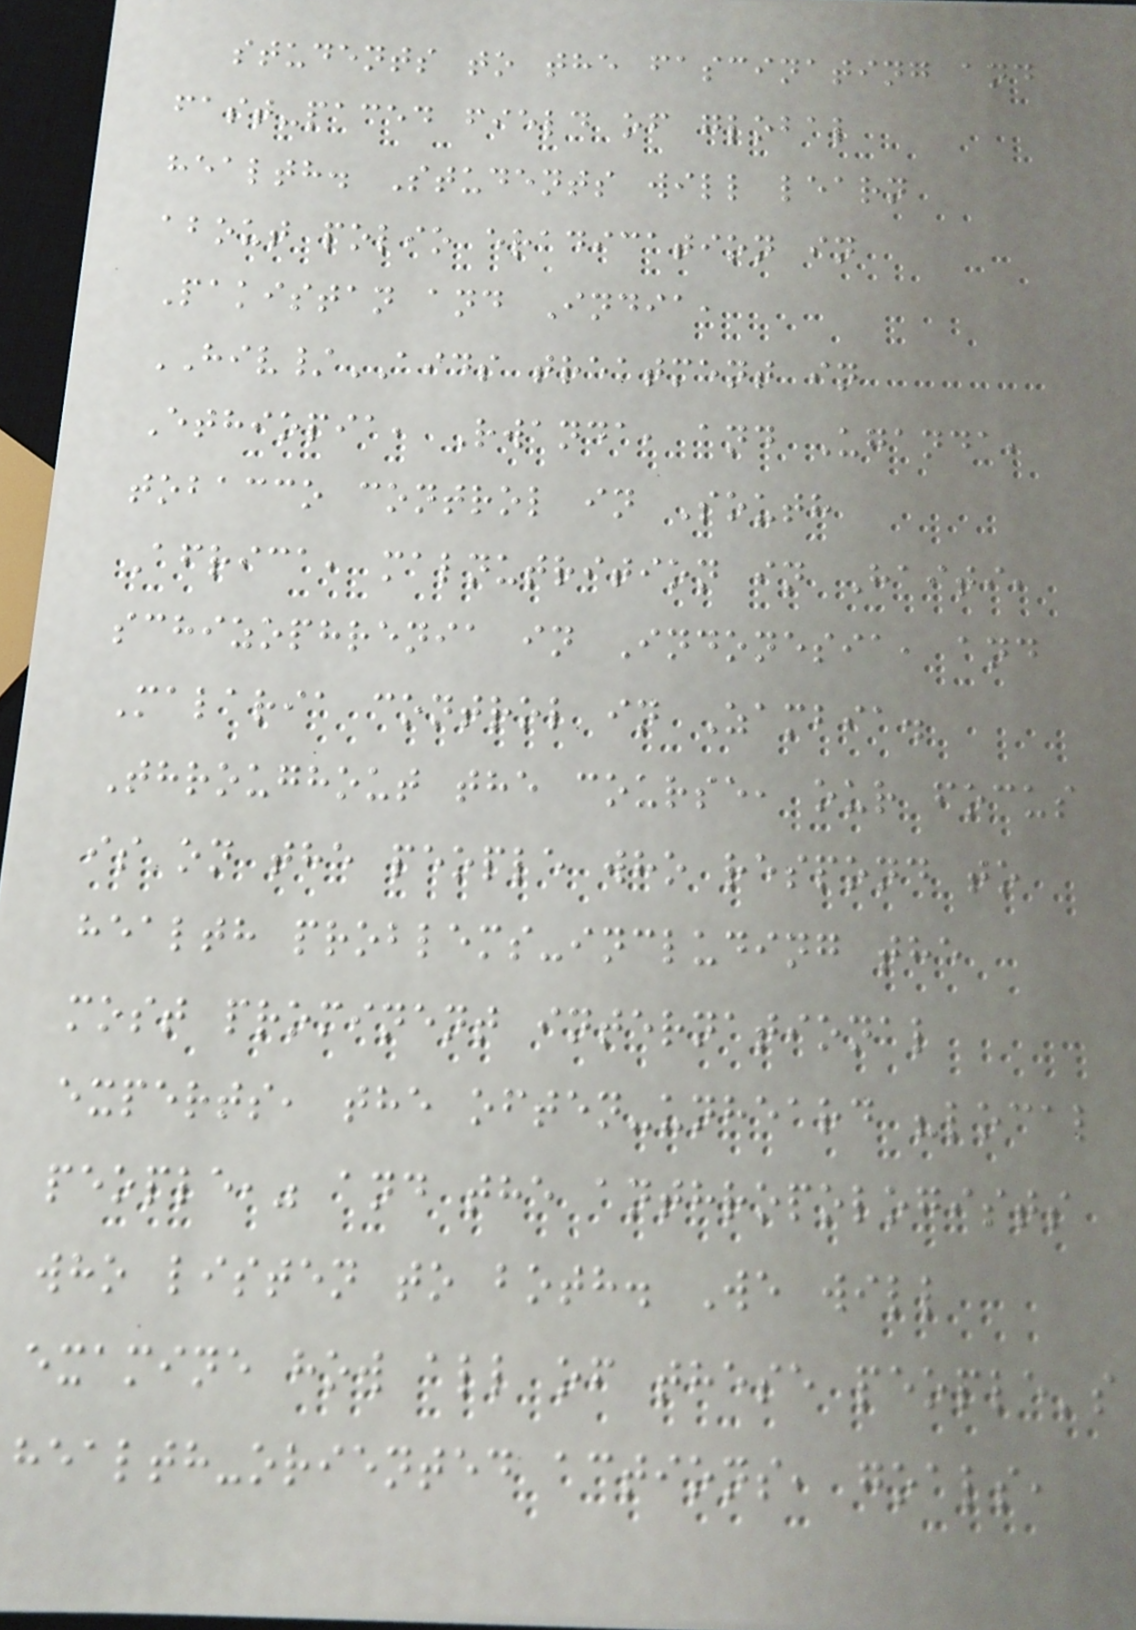students to the fascinating and
fast-paced field of global
health. Students will learn
about polio eradication in
Pakistan and India,
HIV/AIDS treatment in
Ethiopia, Rwanda, and Uganda,
tobacco control in South
Africa, malnutrition in Haiti,
schizophrenia in Indonesia, and
Malaria control in Zambia.
Throughout the course, our focus
is on the people who respond to
health problems-including the
most prominent international
experts, the often-unheard "local
people," and the anthropologists
who listen to both. We will
examine how all of these people's
health-oriented actions, goals,
